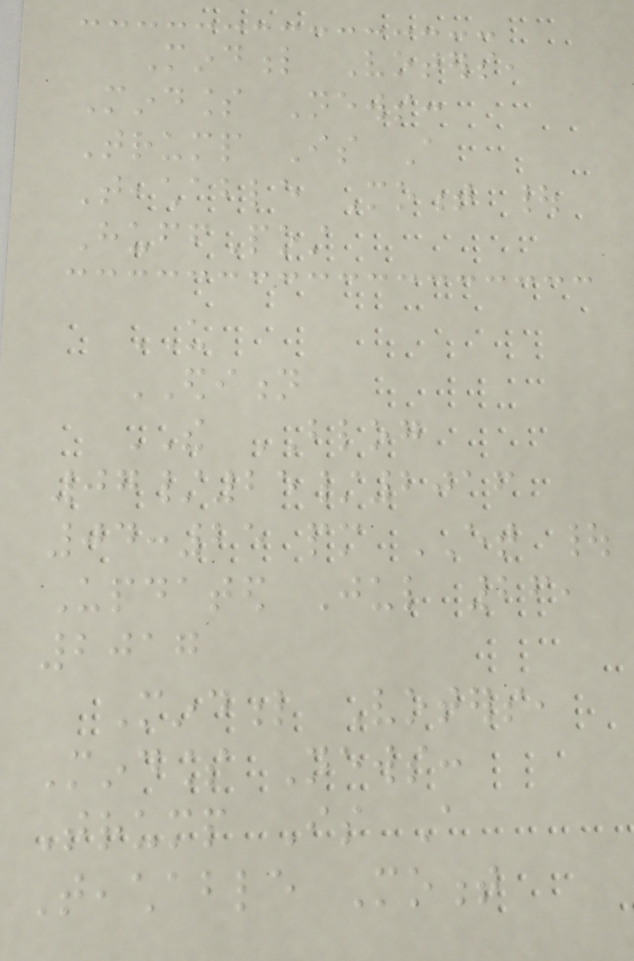Mindful Voters,
Mindless News:
Trump Is A
Teachable Moment |
HuffPost
US
EDITION
THE BLOG
07/25/2016
04:25 pm ET |
Updated Jul 26,
2017
Mindful Voters,
Mindless News:
Trump Is A
Teachable Moment
